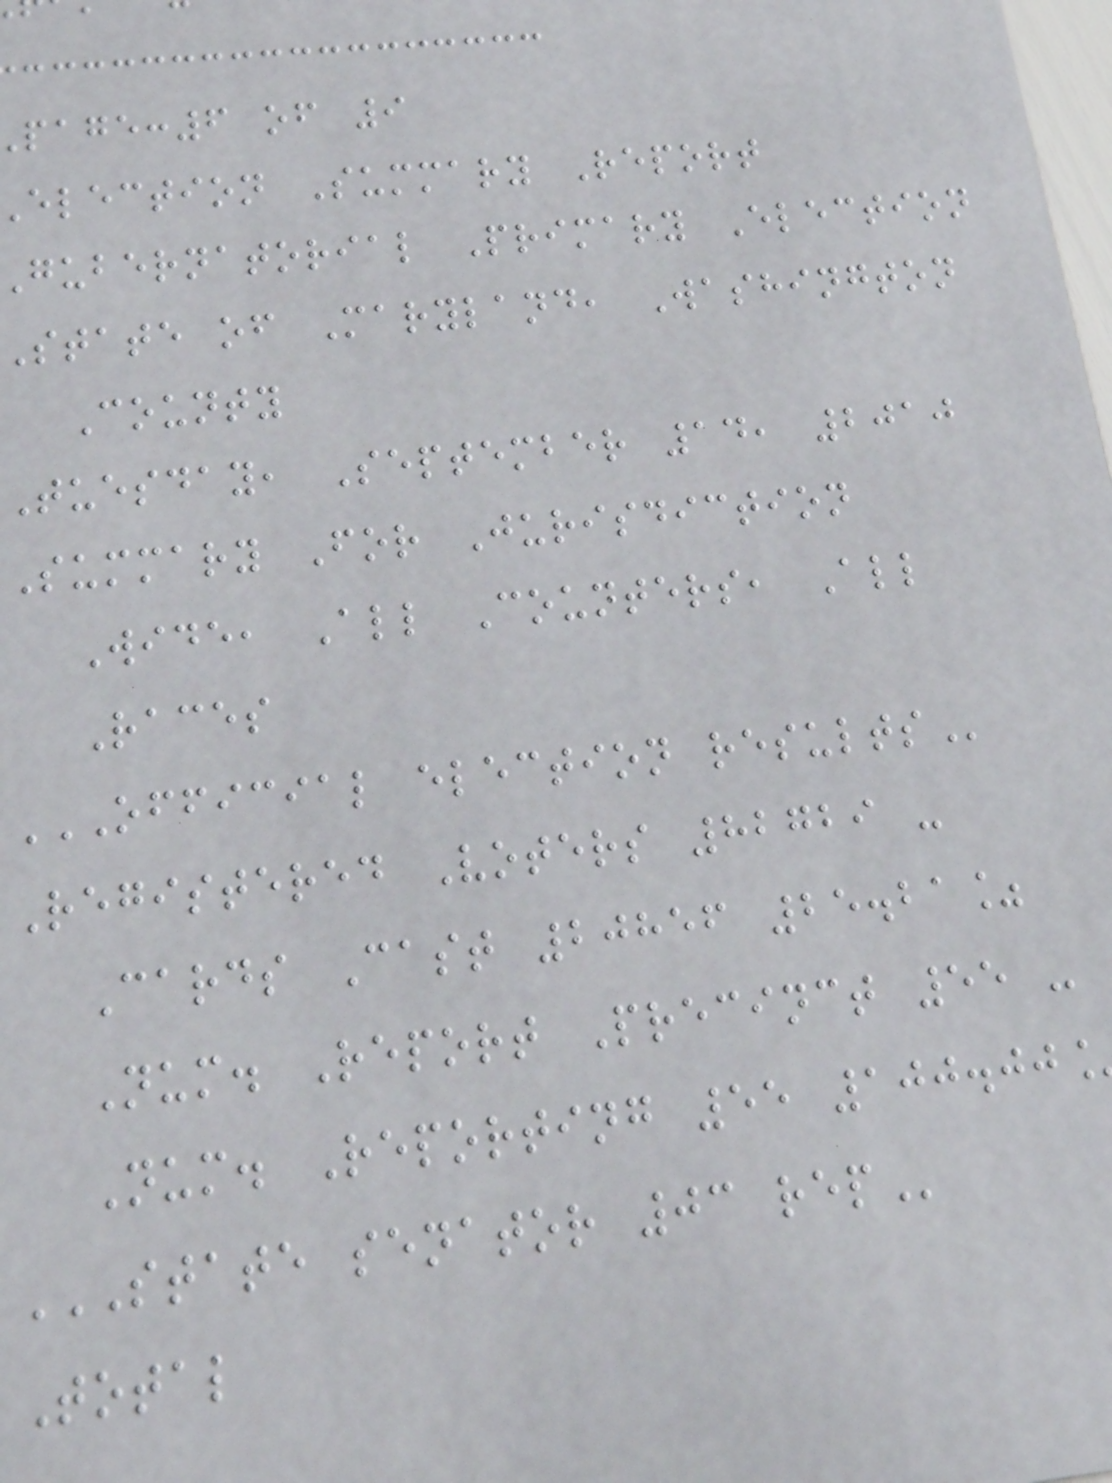page:6 of 9
election Summary Report
gubernatorial Primary Election
State of Maryland, Washington
County
Tuesday, September 14, 2010
Summary For Jurisdiction
Wide, All Counters, All
Races
OFFICIAL ELECTION RESULTS
Registered Voters 82729 -
Cards Cast 20856 25.21%
Num. Report Precinct 55 -
Num. Reporting 55 100.00
STATE SENATOR 03 REP
Total
